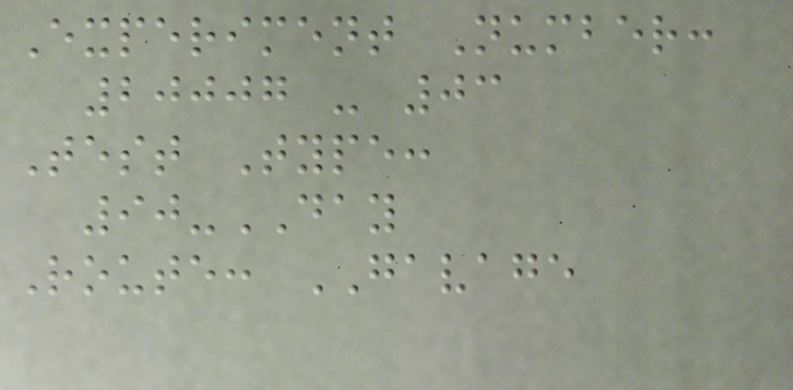Experiment Number:
20007 - 03
Test Type:
90-DAY
Route: GAVAGE
